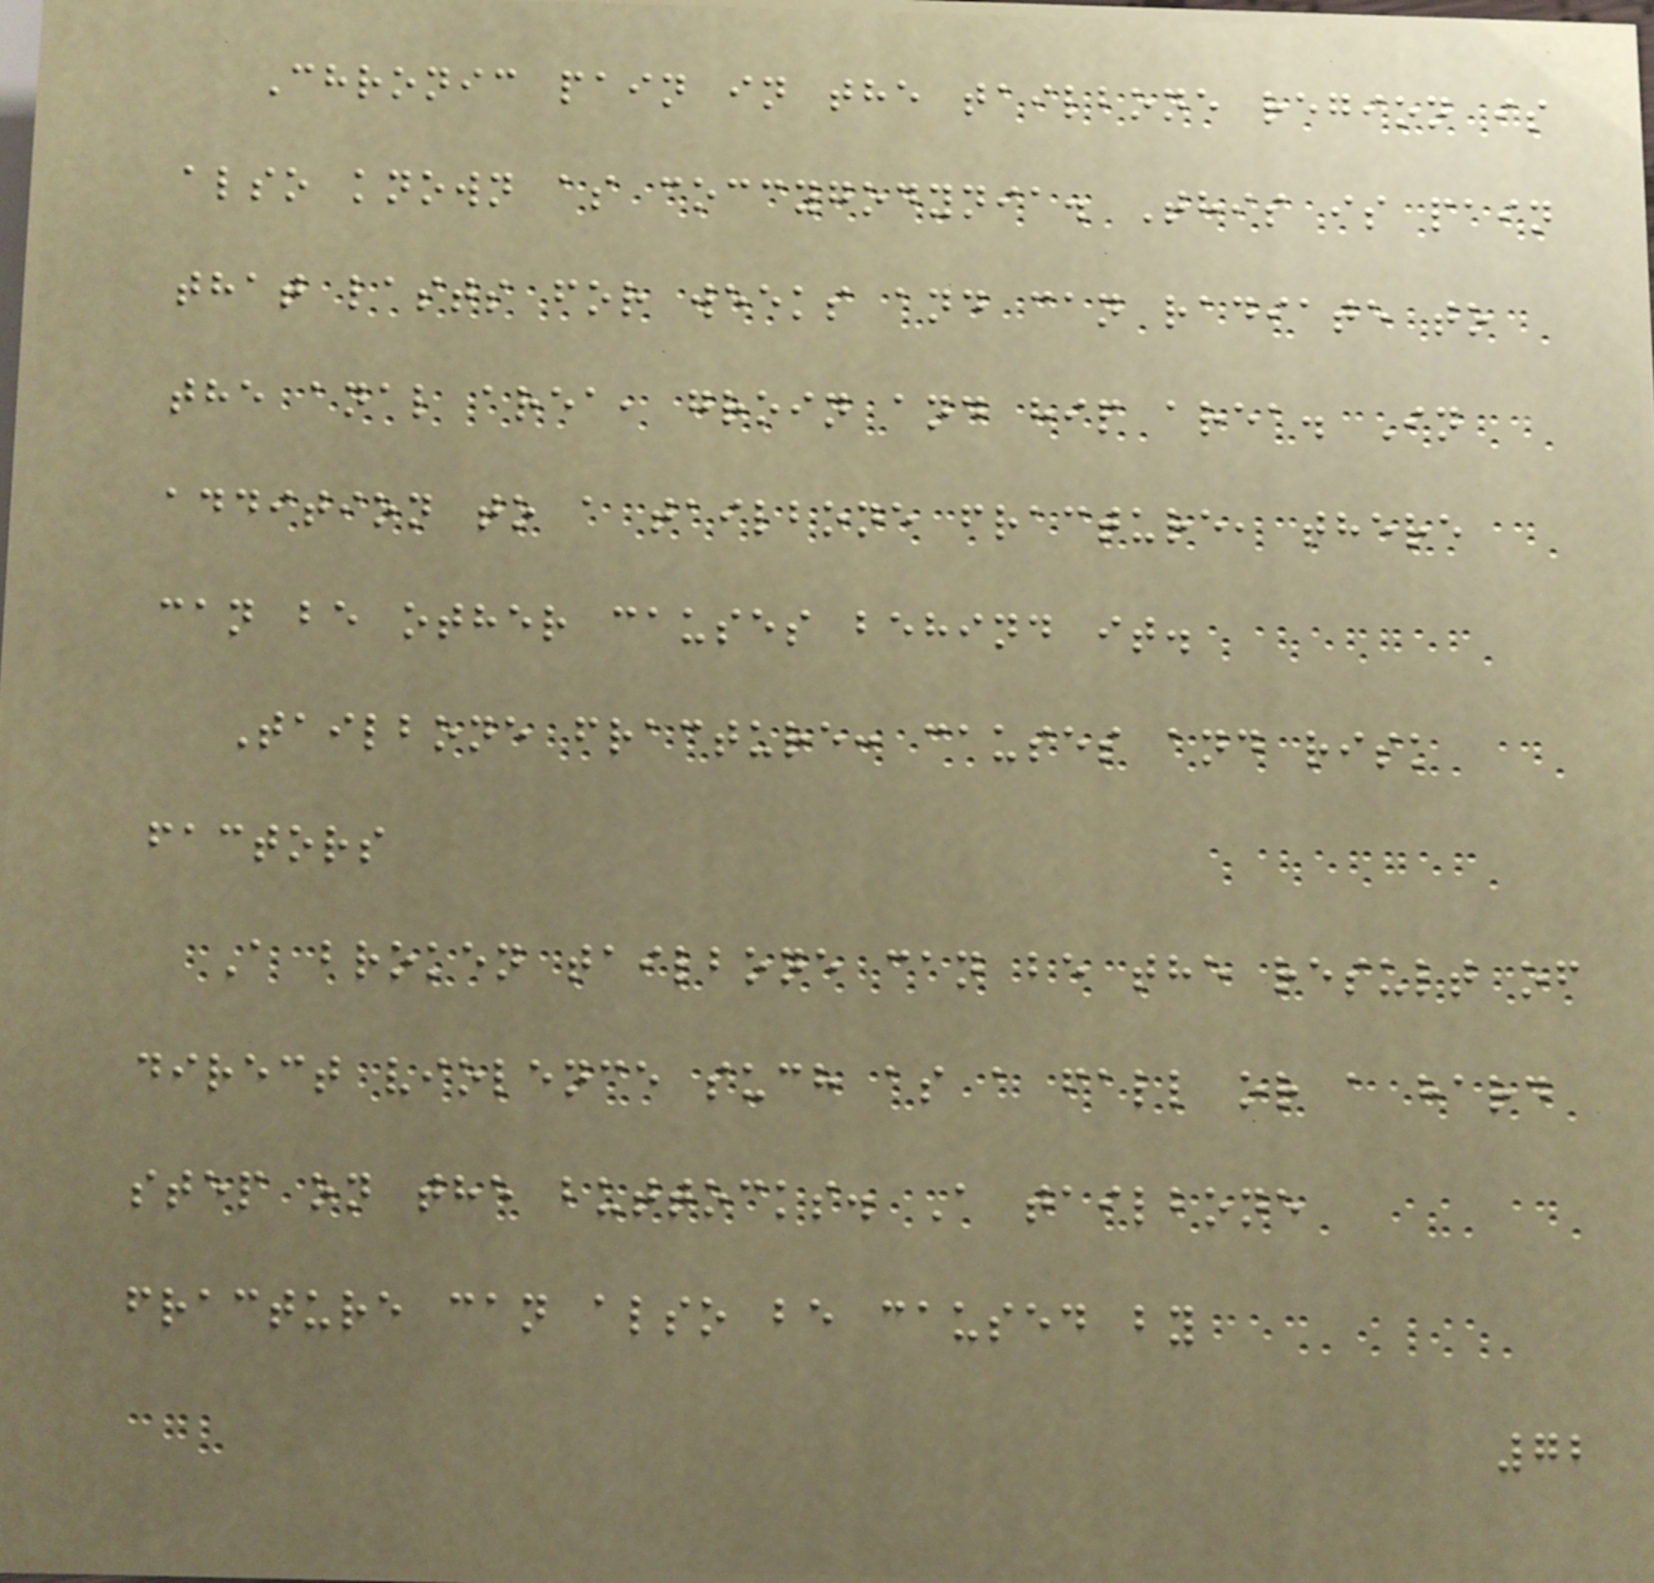Chronic pain in the tailbone region is
also known as coccygodynia. This is pain
that lasts for weeks and can radiate to
the anal area, groin and hip area. In
addition to a tailbone fracture, there
can be other causes behind it.
Tailbone fracture: causes and risk
factors
A broken tailbone can be the result of
direct violence such as a fall or a hard
step on the buttocks. A tailbone
fracture can also be caused by
72
